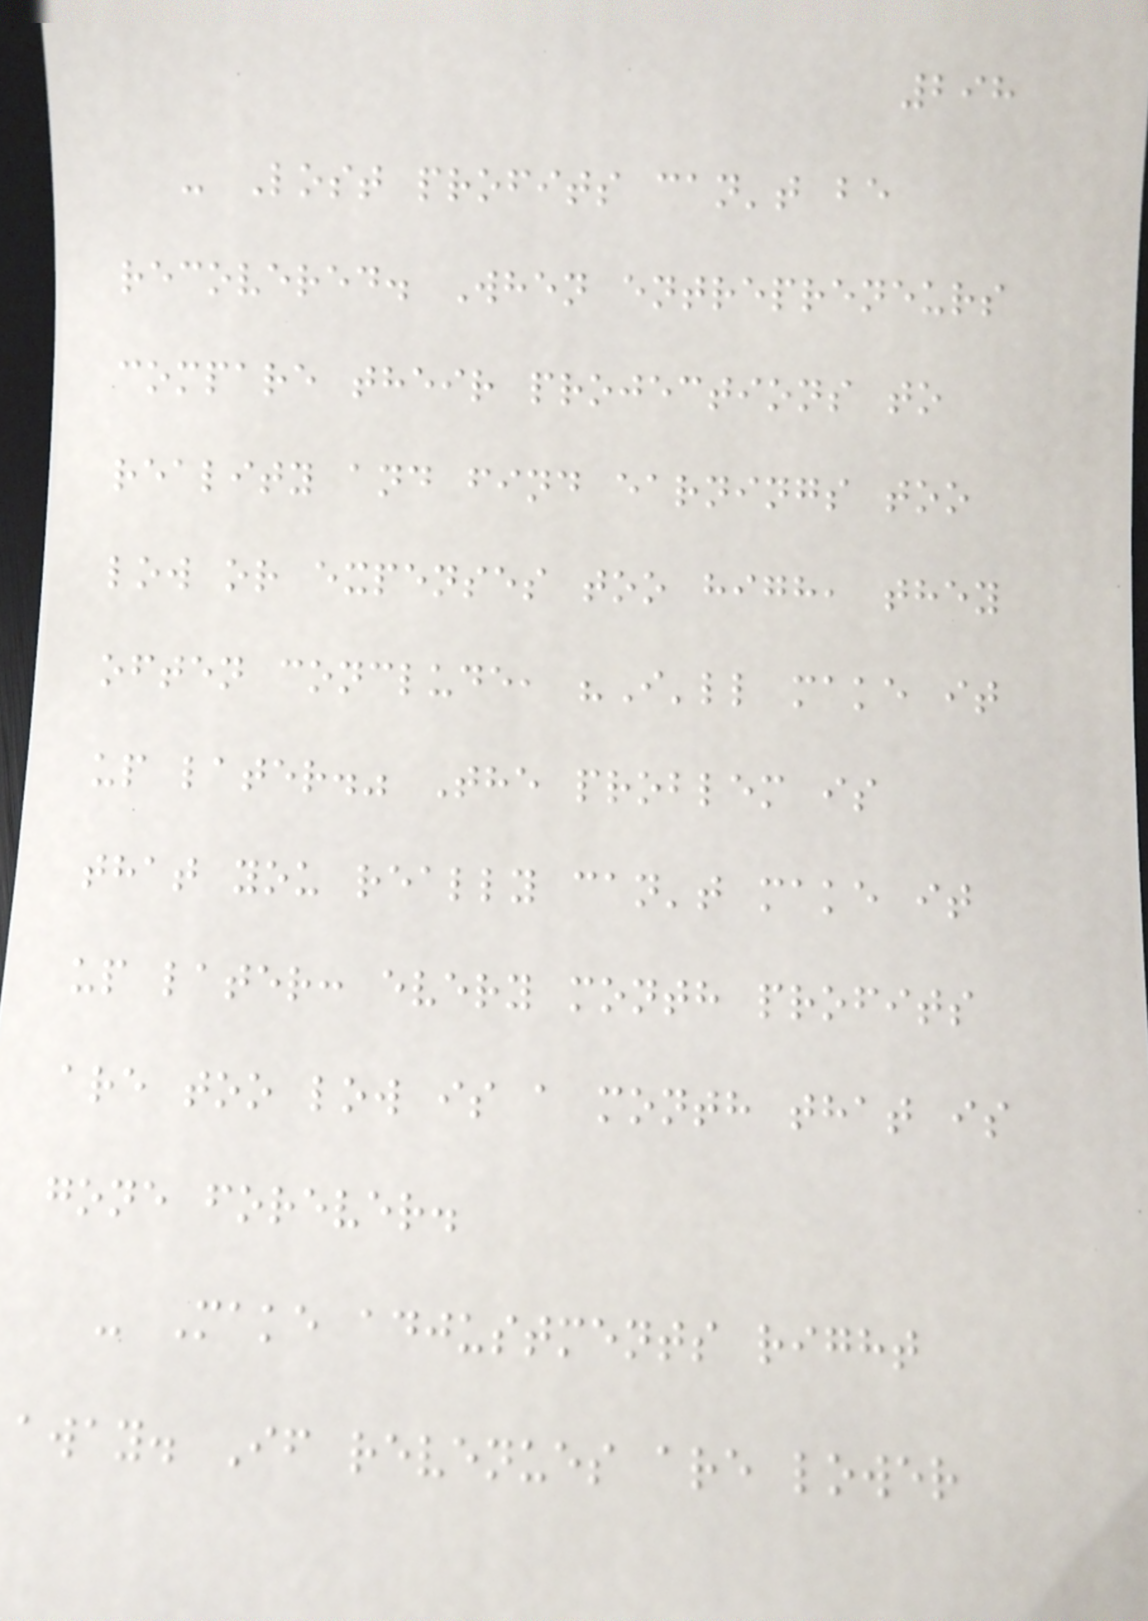298
- Lost profits can't be
recovered. When entrepreneurs
compare their projections to
reality and find earnings too
low or expenses too high, they
often conclude, "I'll make it
up later." The problem is
that you really can't make it
up later: every month profits
are too low is a month that is
gone forever.
- Make adjustments right
away. If revenues are lower
